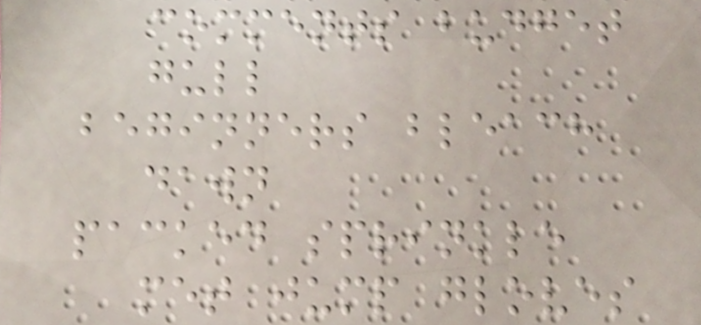comments budget
gull
beginners bleach
dawn
packed sprinkle
met jump gloves
